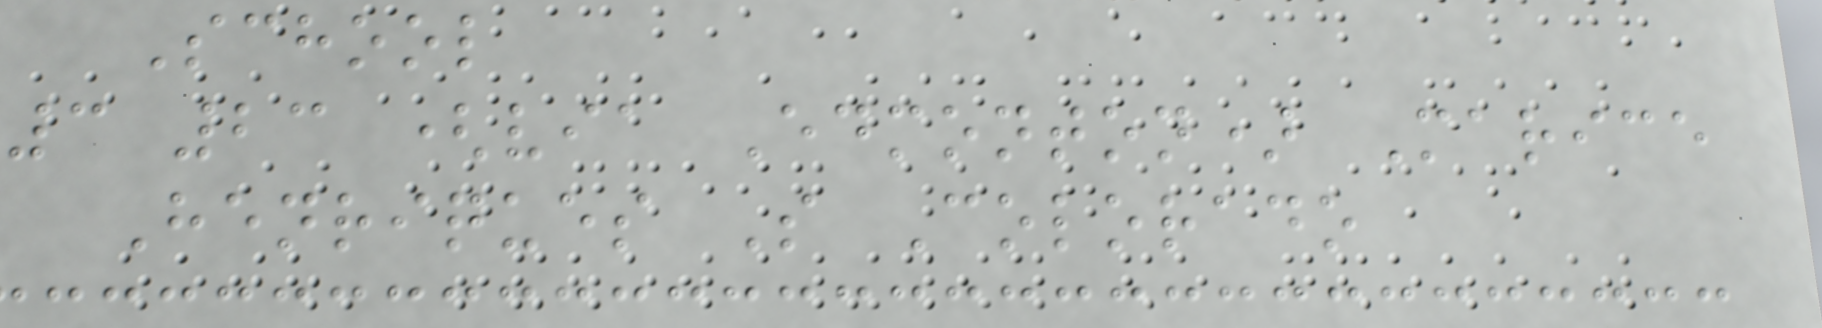School
3 23 (via Edmonton) Marice
Henriques S Colorado
